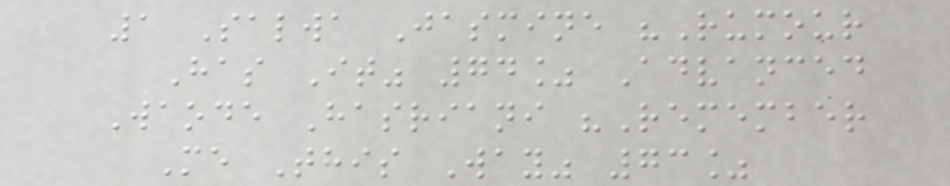1 Salwa Jasmine "Rumour
Has It" 74% Advanced
Waode Hasriani "Remember
Me This Way" 73%
